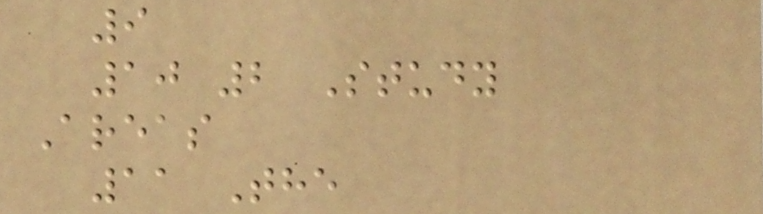9
10 2 Study
Areas
11 The
